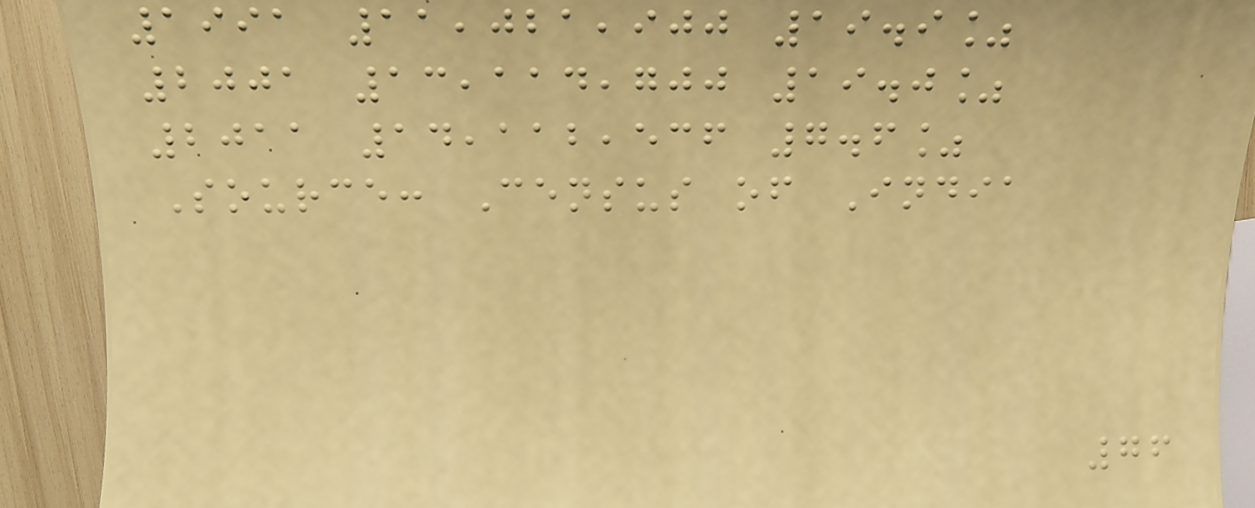1991 11,021,900 19.9%
2001 13,114,700 19.0%
2011 14,112,536 7.6%
Source: Census of India
76
